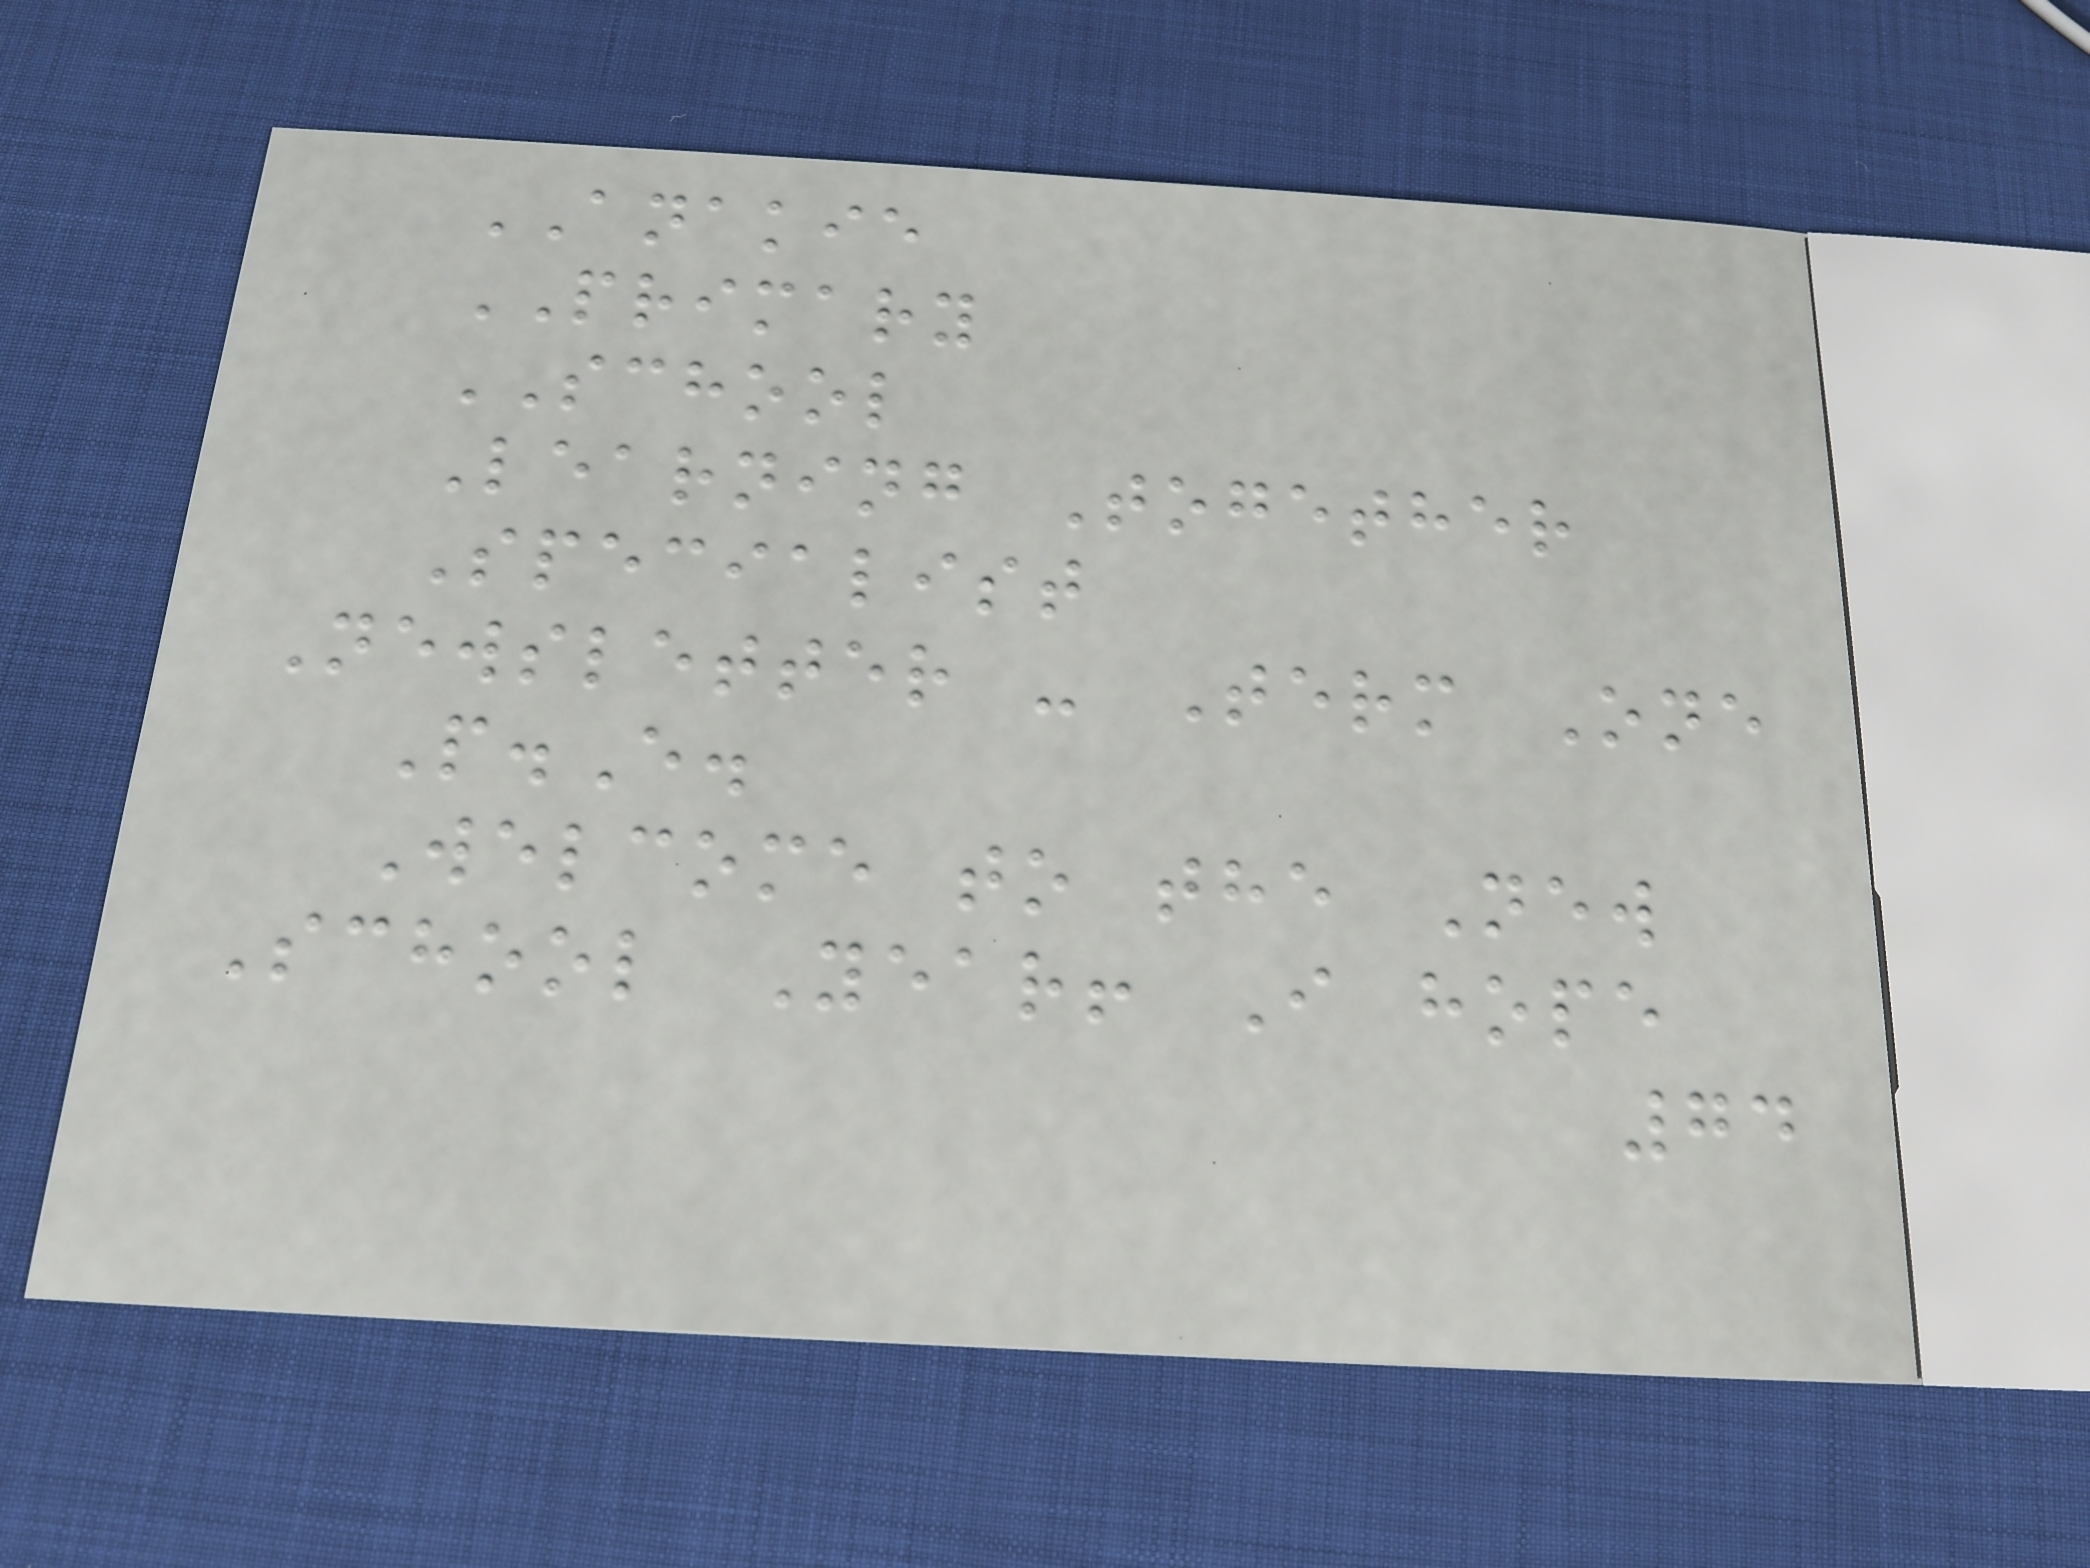ANAKIE
PRIMARY
SCHOOL
Learning Together
Specialist
Newsletter - Term One
P.E.
Welcome to the New
School Year! I hope
74
